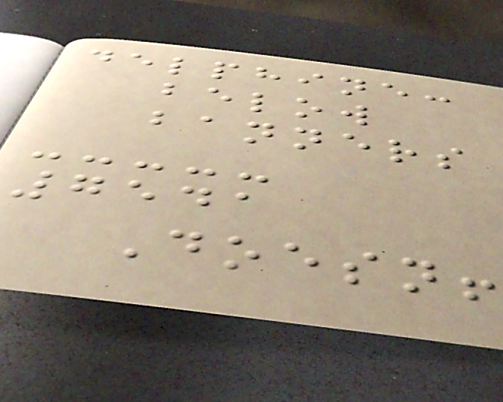delphine:
below
banners
7541
Doesn!
